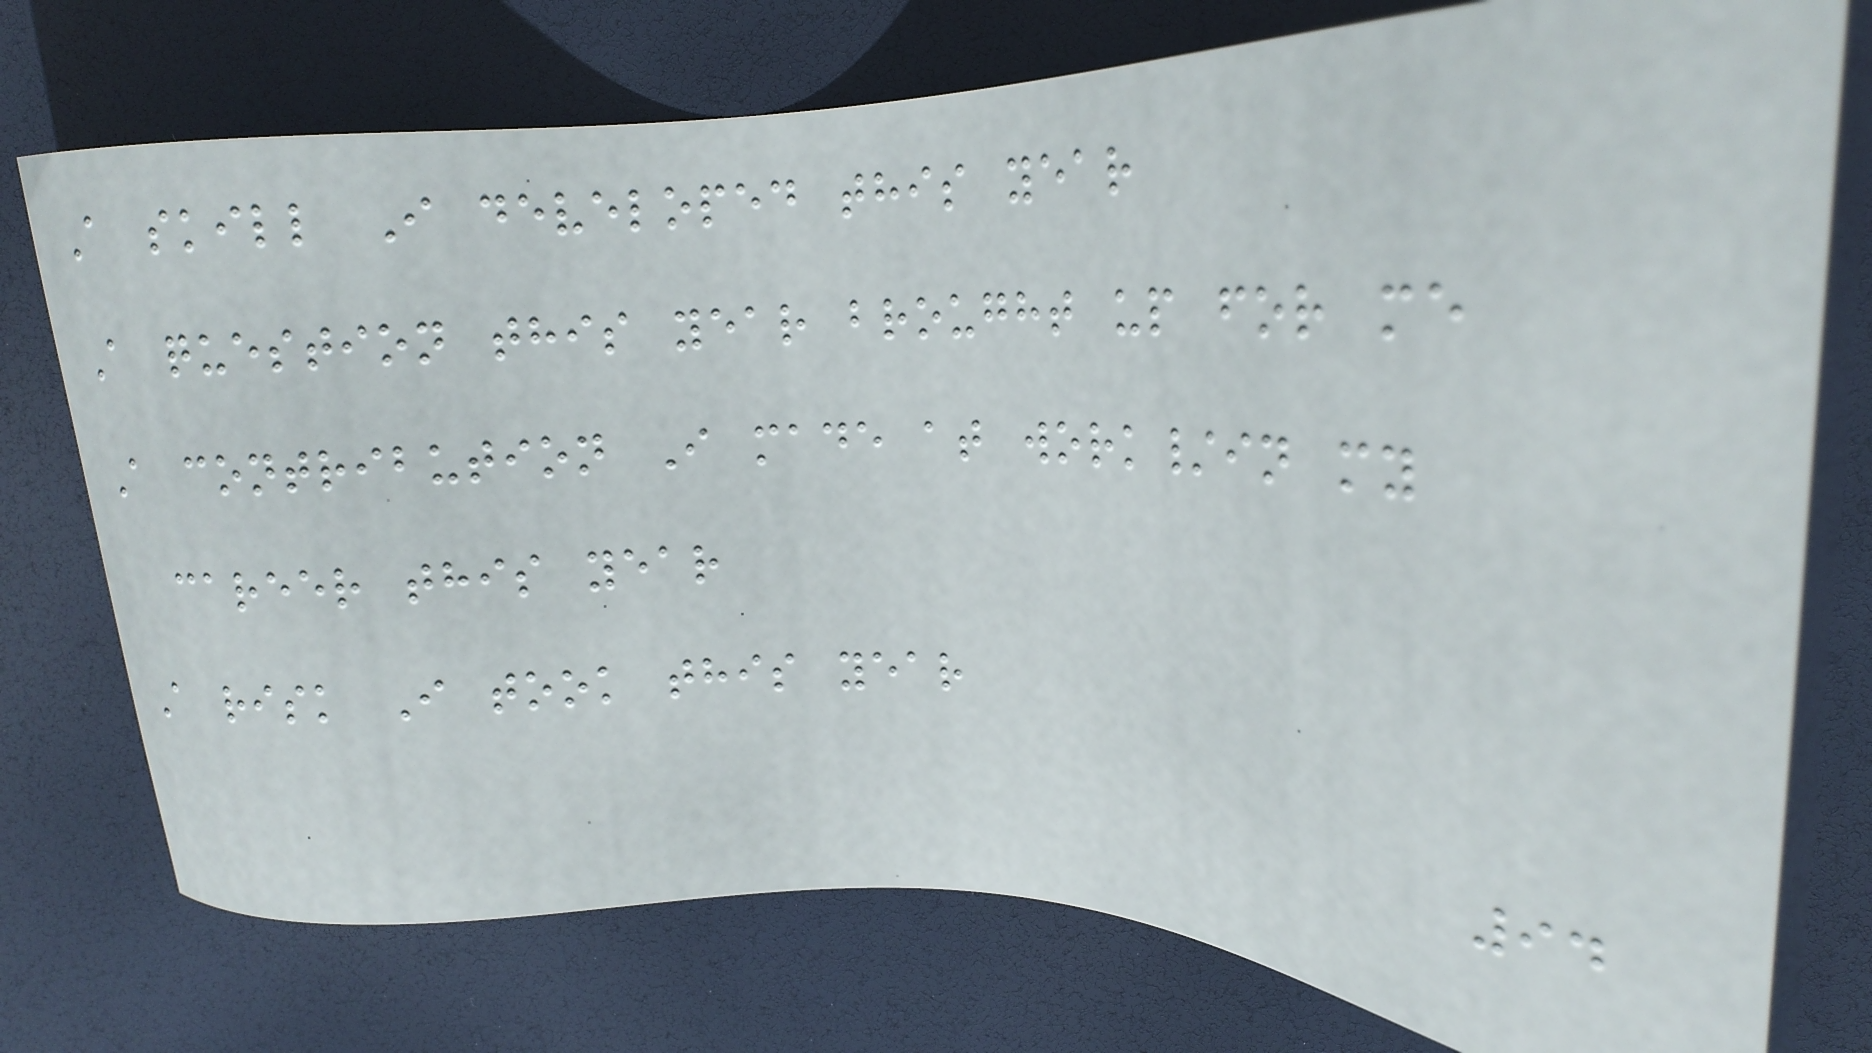A skill I developed this year
A question this year brought up for me
A contribution I made at work/in my
career this year
A risk I took this year
94
